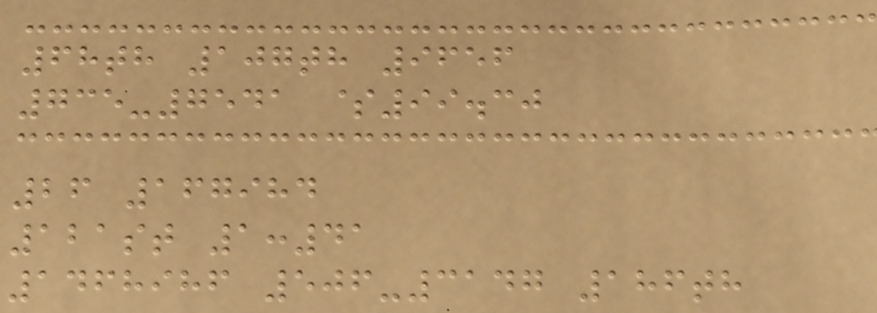68th 107th 9656
735-7541 $99.30
26 167984
121st 1:41
1468986 506-3147 186th
